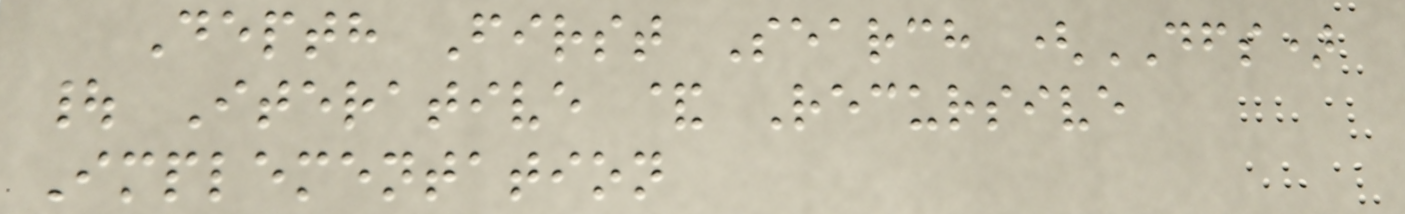Depth First Search (DFS)
| Iterative & Recursive
Implementation
